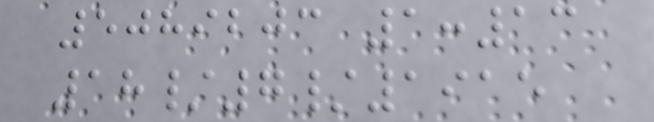5089203 1:13
18/7/1915
